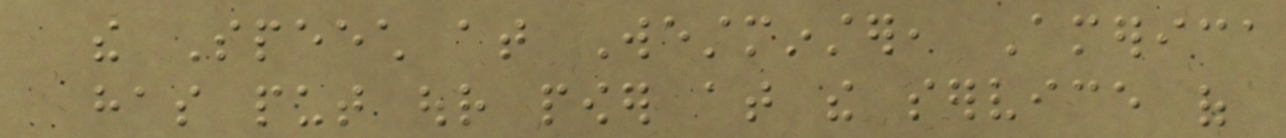the Speech at Westminster, America
has put our power at the service of
